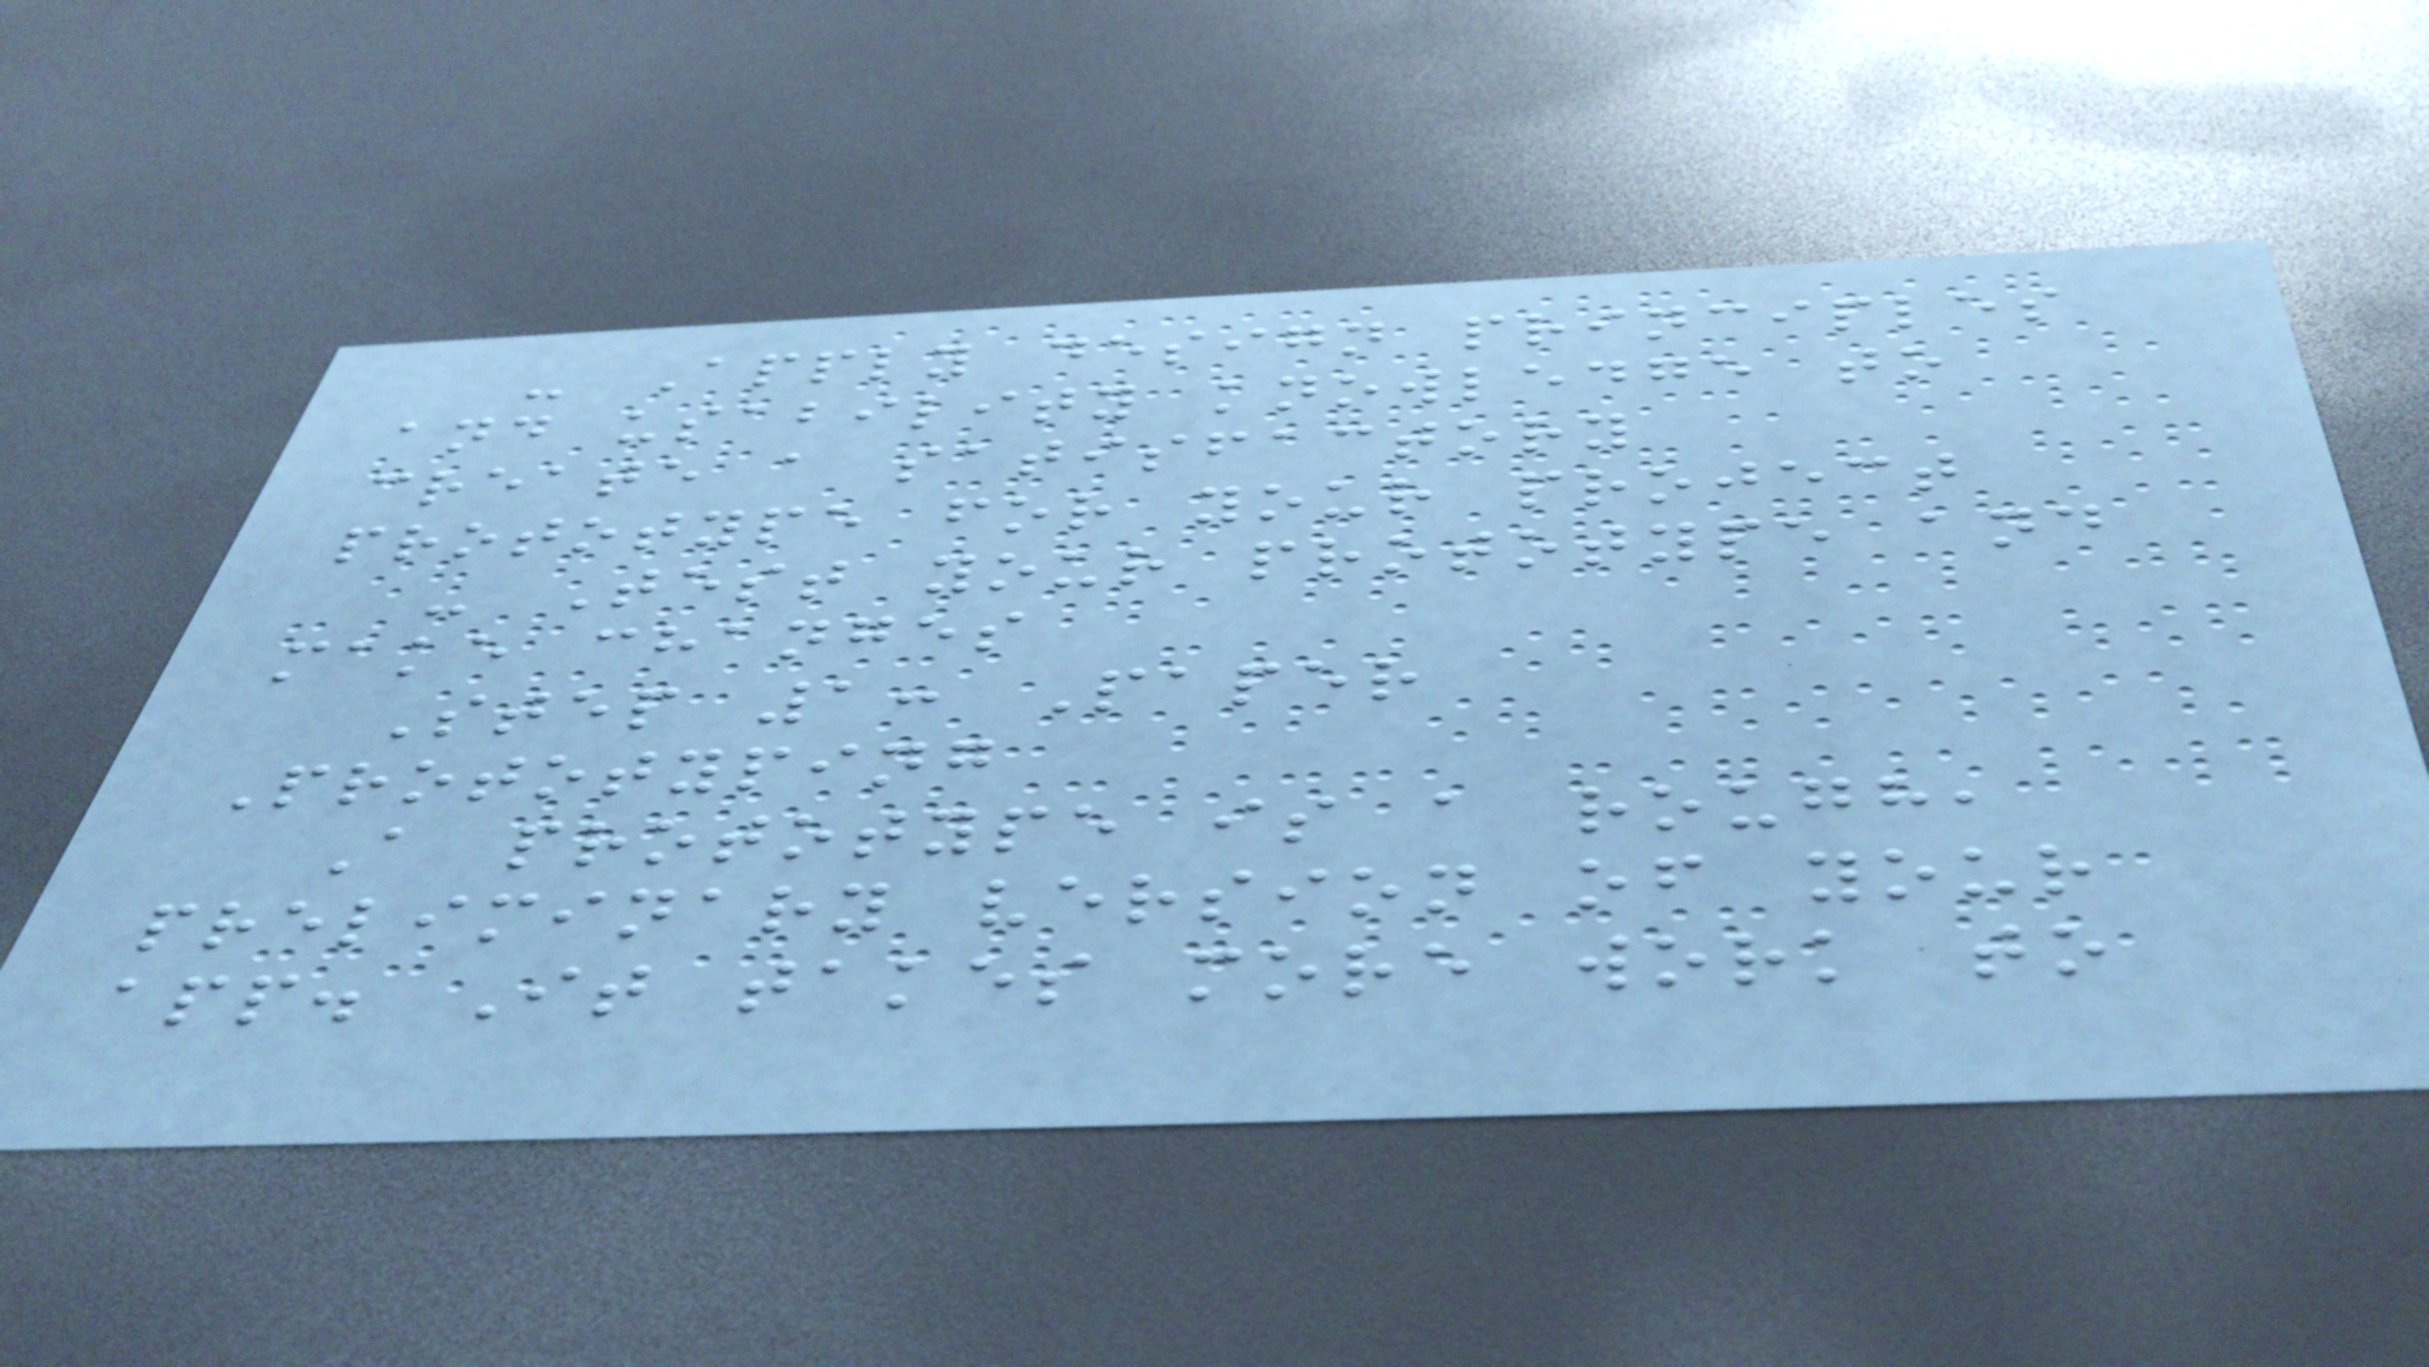- Apply design principles
and usability knowledge to
create a satisfactory
prototype for your project
- Test your prototype and
make changes
Step 1: Paper
Prototyping
A prototype is a rough,
preliminary version of your
app. It takes more work to
